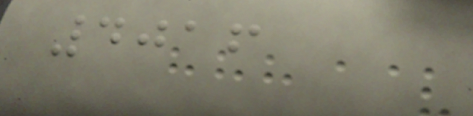4016
